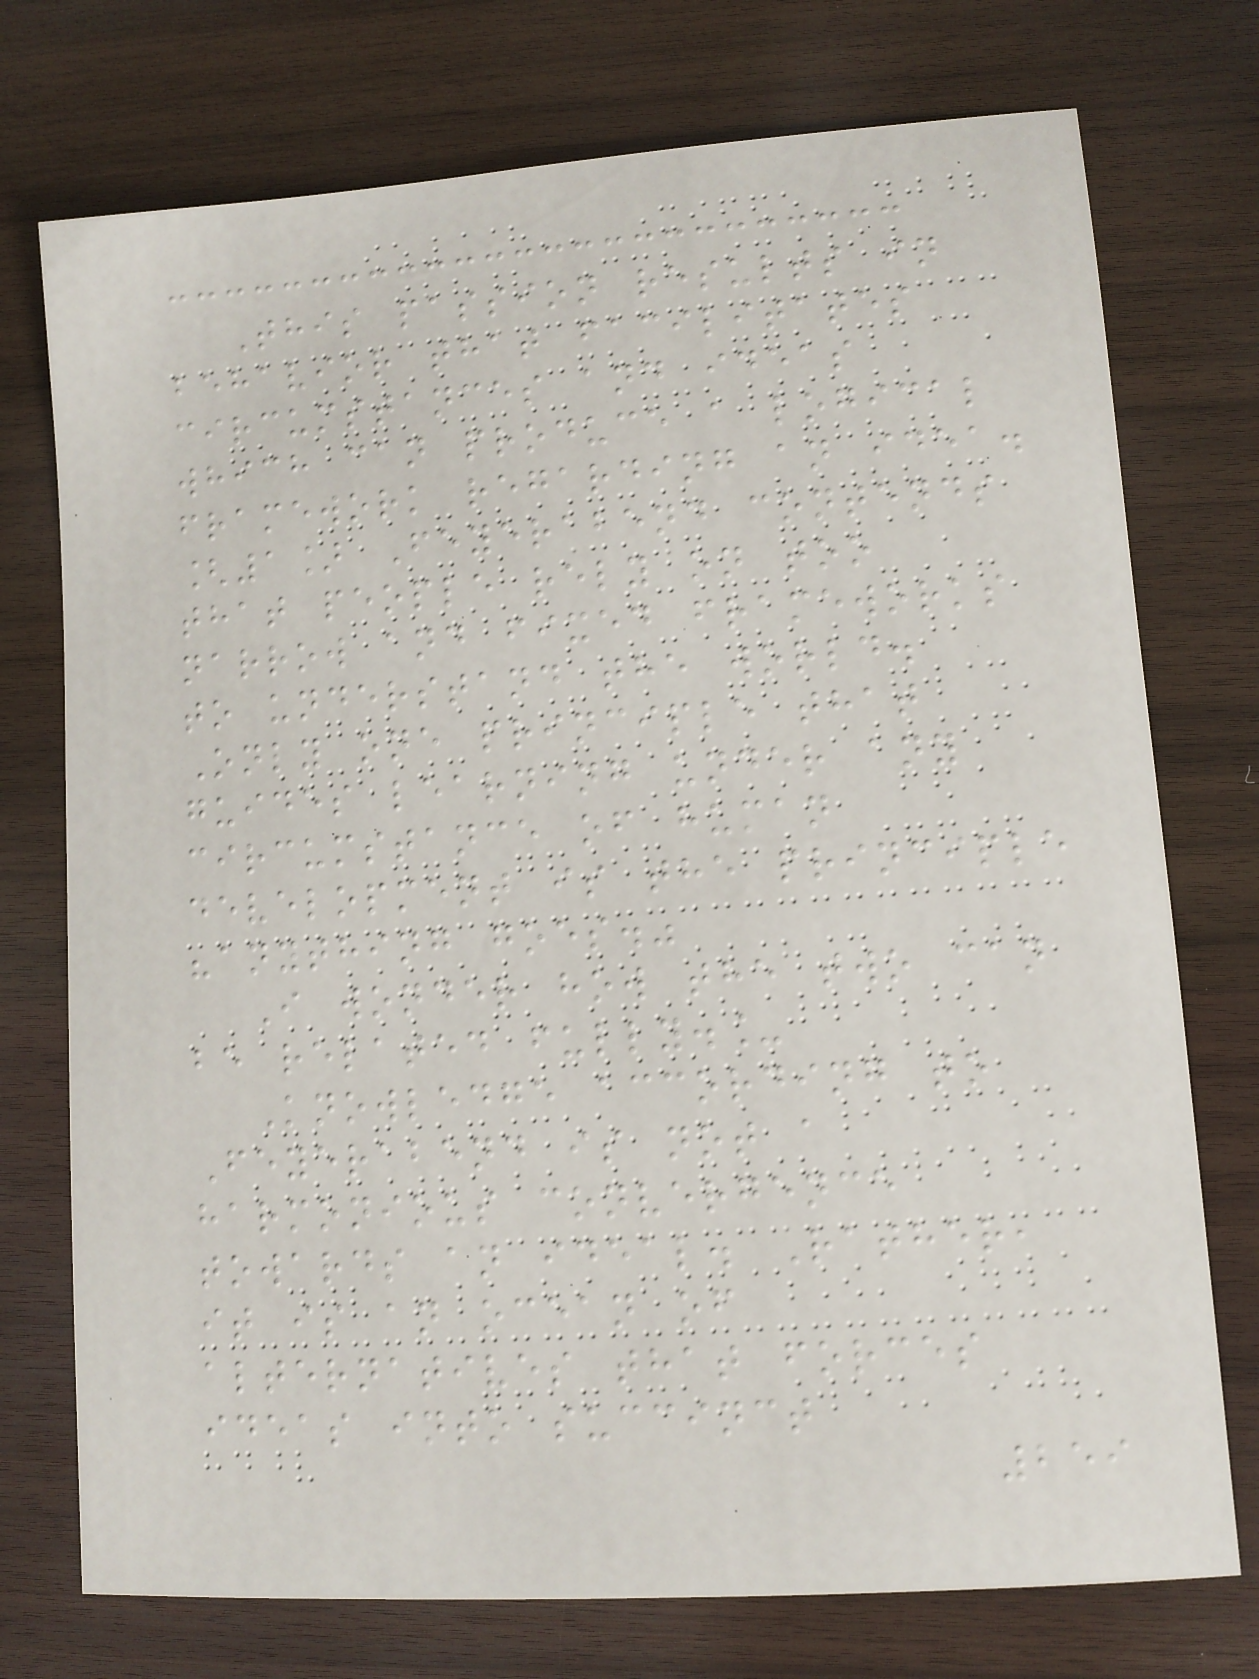This passion results in
behavior that facilitates
circumstances and ideas
which can produce a logical
framework regarding an idea.
[1] Feyerabend contends
that people rely on too
narrow and fixed frameworks
to understand the world.
Only one principle that
guides learning under any
circumstance of human
development is the principle
"anything goes."
I wonder how the two can
be related fully._
Knowledge according to
Feyerabend is not a
harmonious convergence
towards an ideal. Rather,
it is an ocean of
alternatives that forces
ideas into succinct
259
